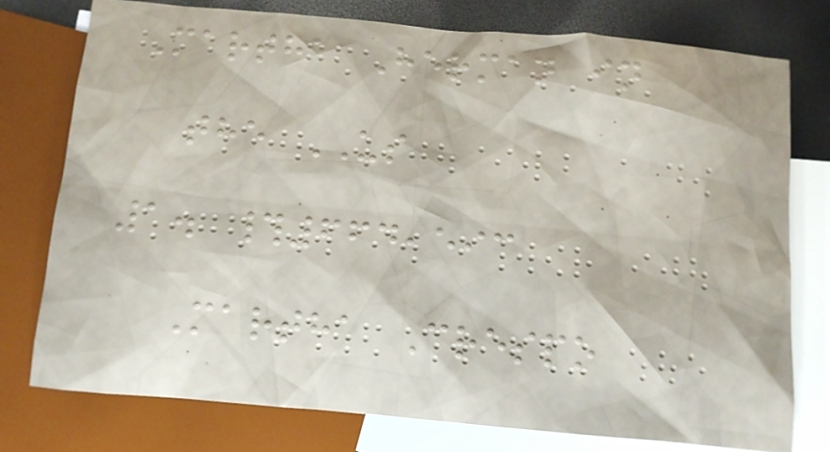Martha Herman in
the US
1. #664,593
Martha Crespo
